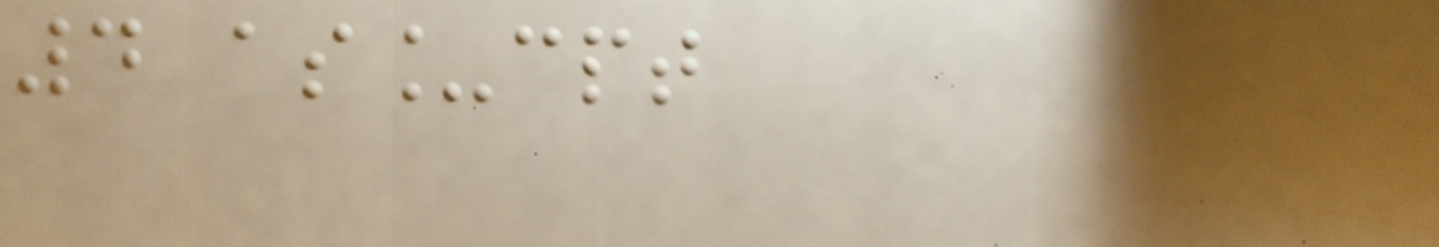4 as_cpt
